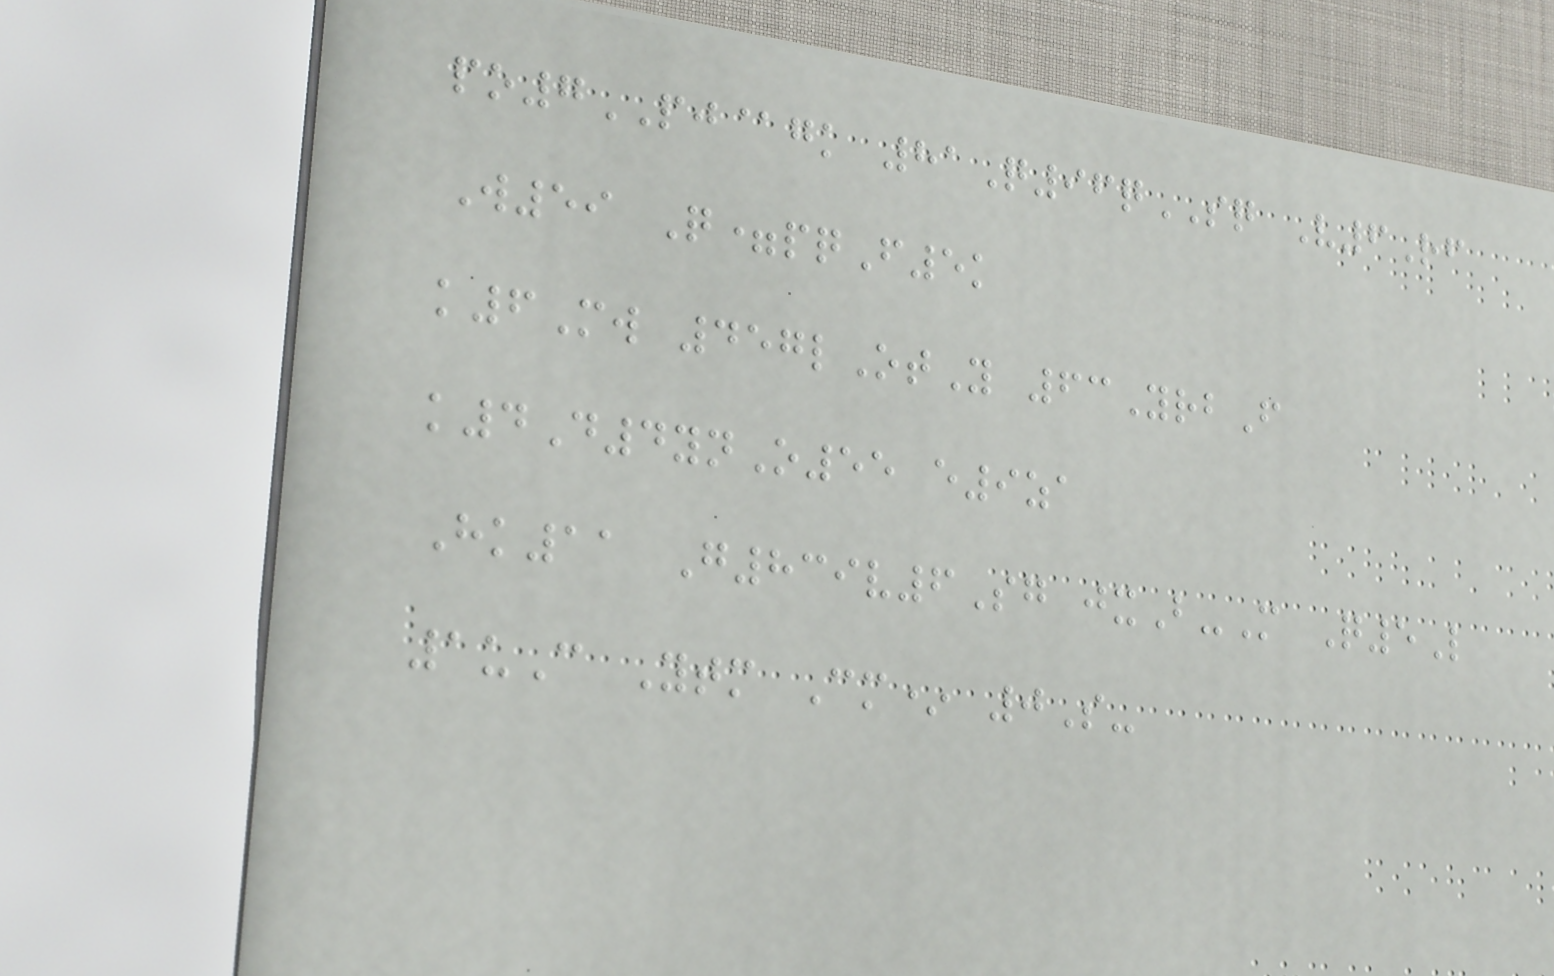po7PJ@gk 81Q96qSQ V6Rf
W59 Q=pqF5k
k6Mw 457lOtY 63YrbF
k4D4ynO55 e9za
Hk11 G839v6Sg jxB-M Q5L
1uC Ytm Cm* 0S-
